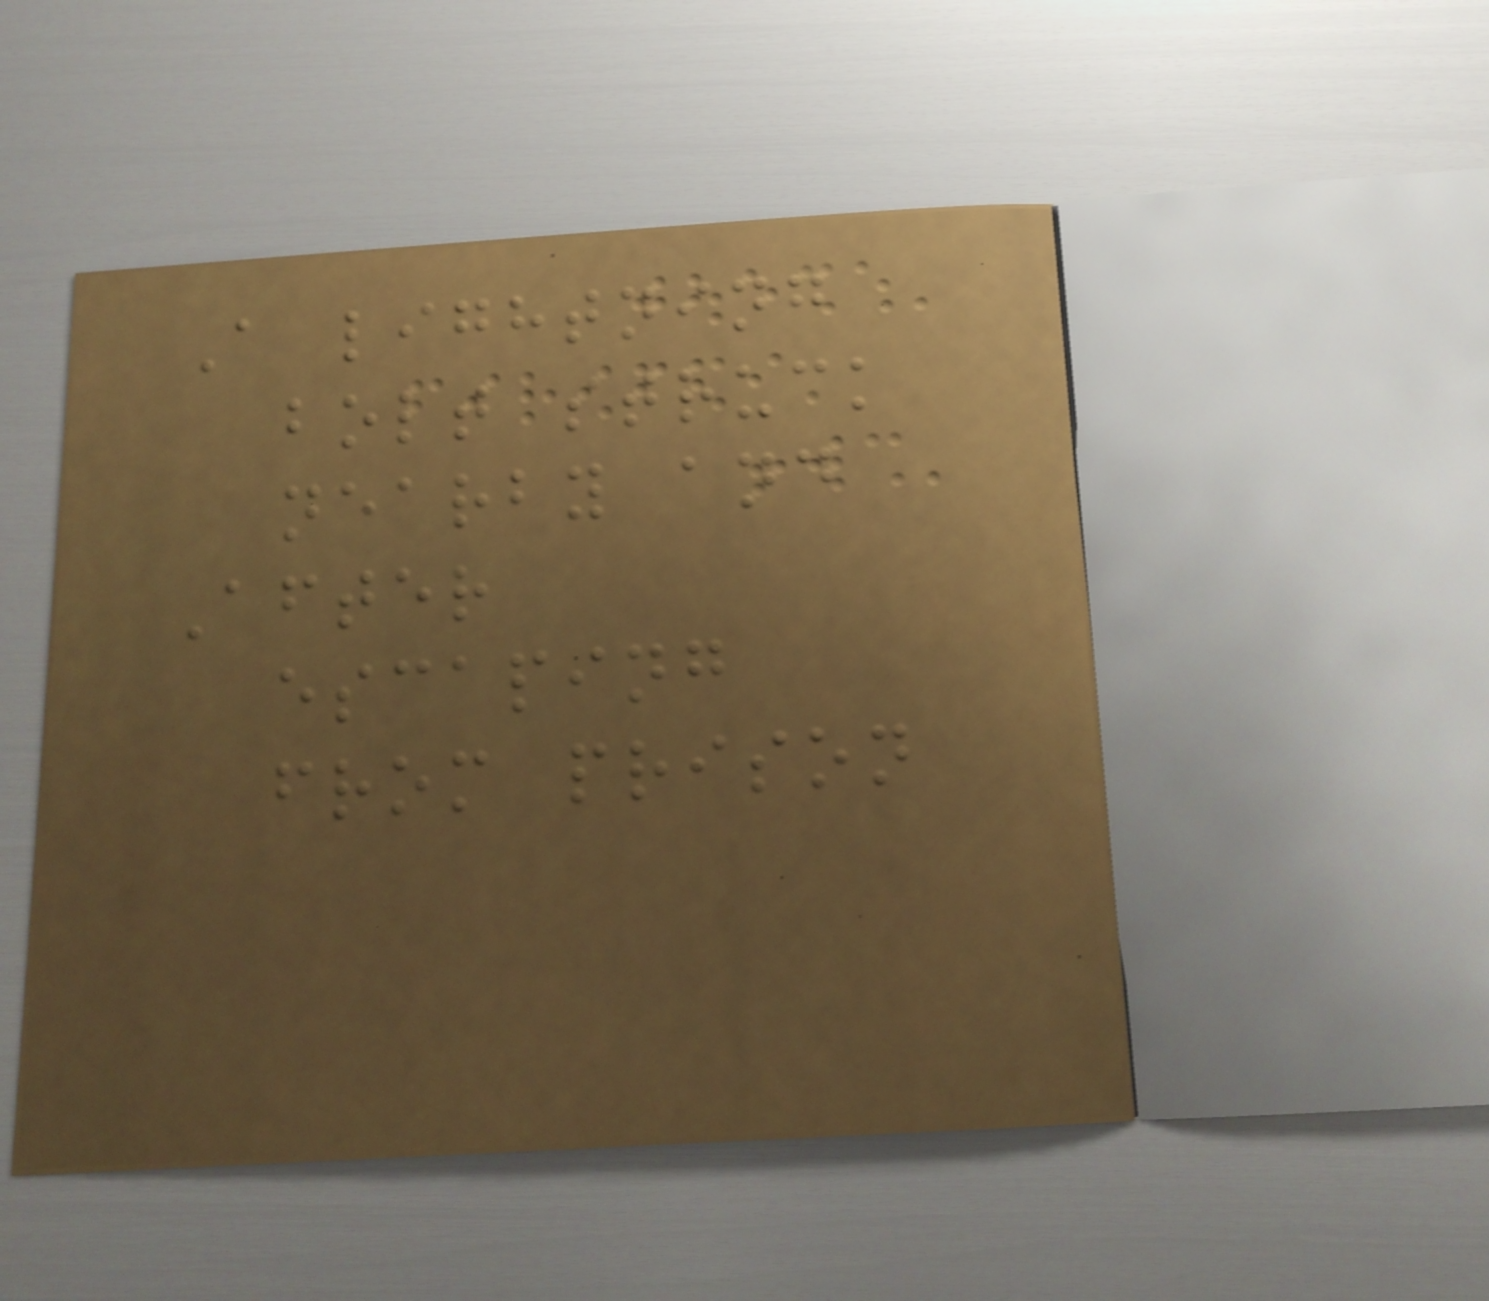A lightning
bolt struck
nearby and
After
escaping
from prison
